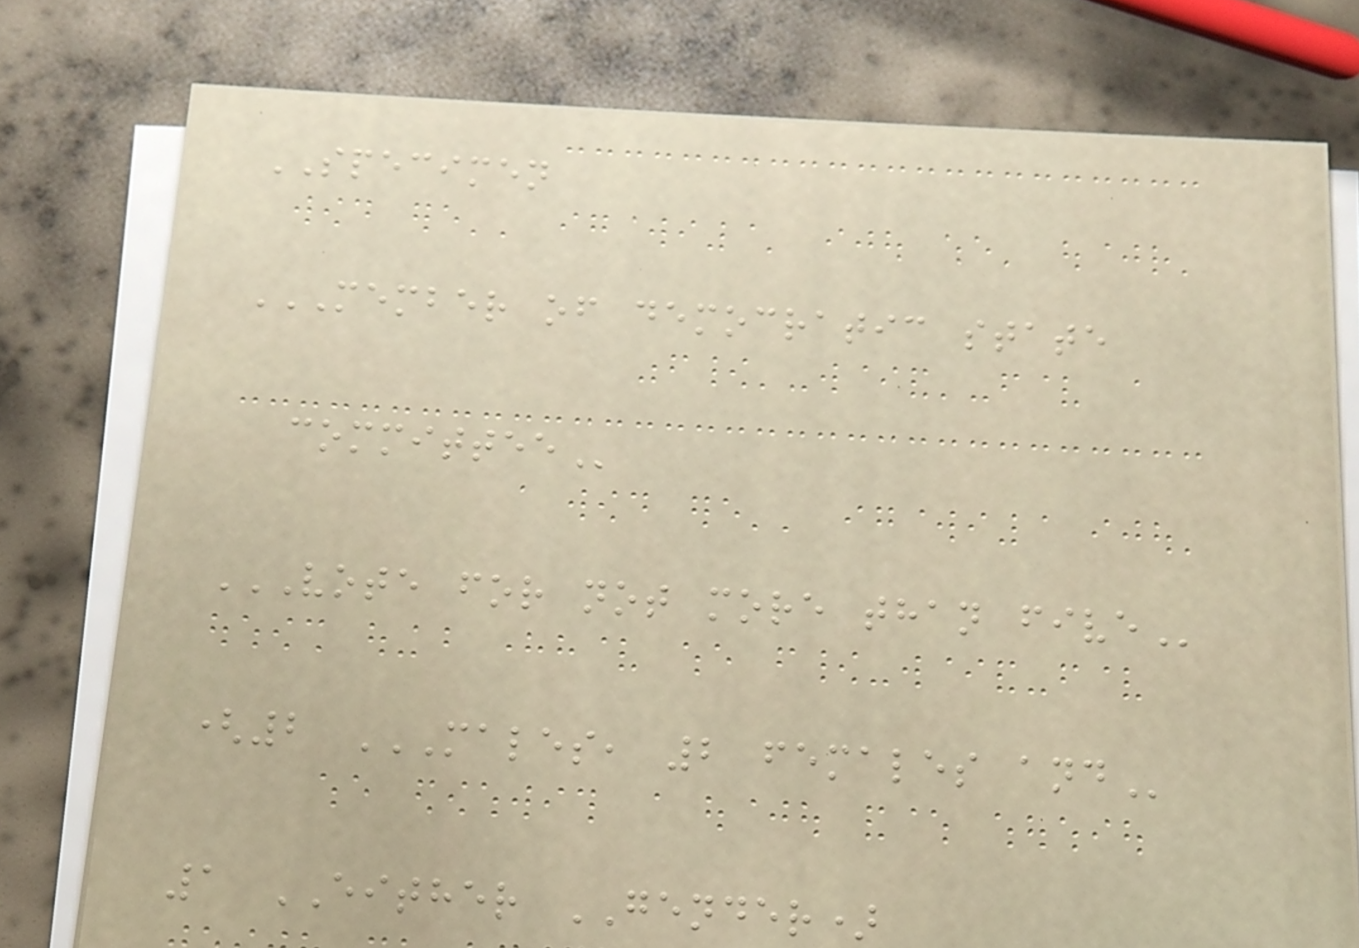SPECIMEN
MEMBER OF DEMOCRATIC STATE
COMMITTEE
VOTE FOR NOT MORE THAN FIVE
(2 MALES, 2 FEMALES AND
1 EITHER GENDER)
